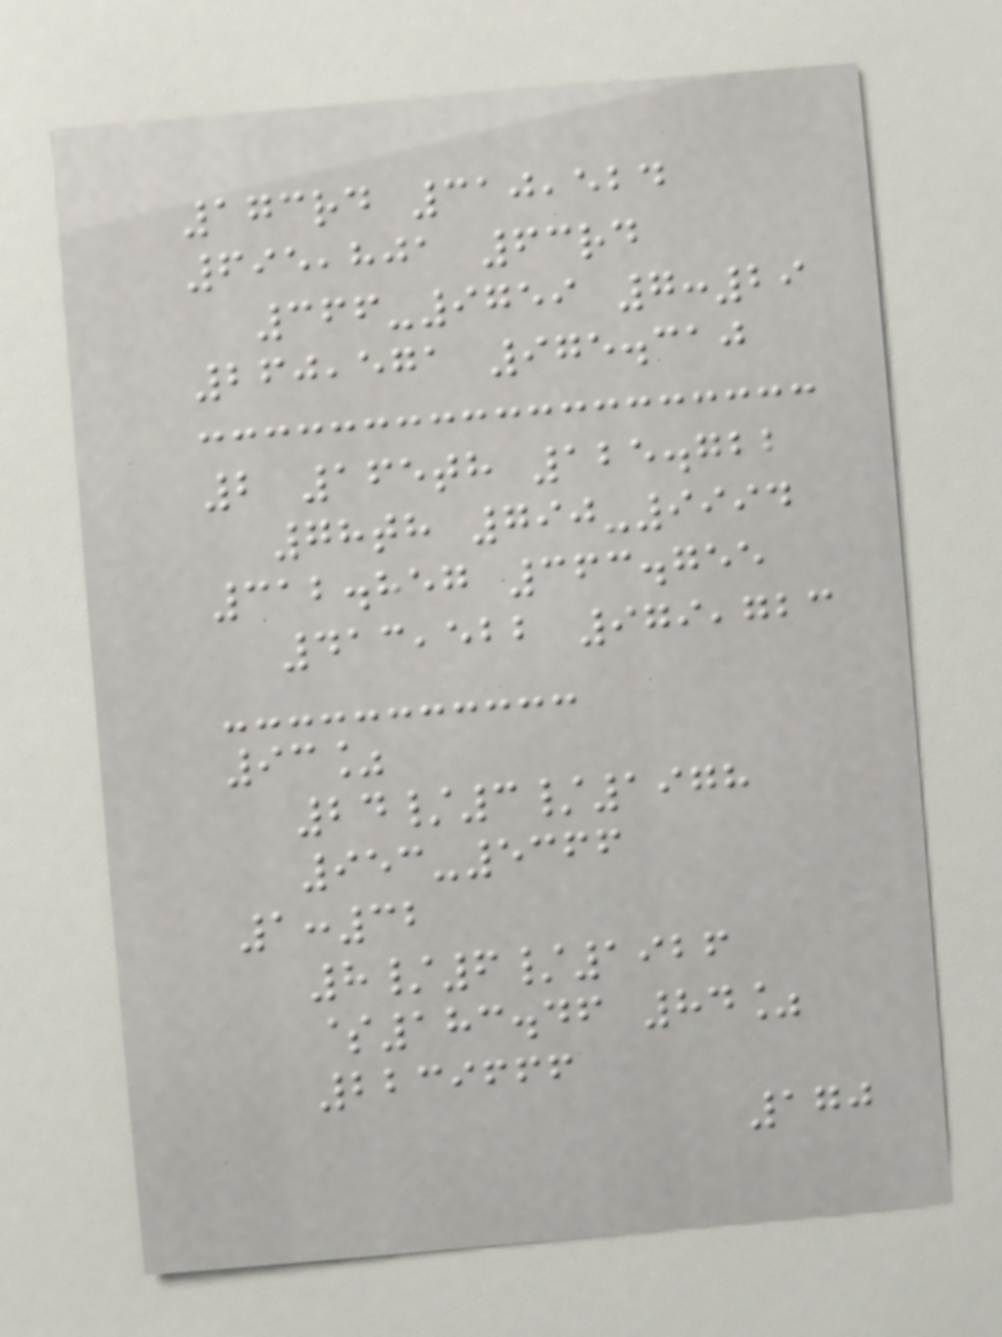173rd 310,524
695,801 63rd
366-9759 7:29
260,571 975.310
2 165th 125.722
78th 790-9994
312.857 363.755
413,522 979,723
93%
24/3/1978
953-5366
1:32
8/6/1926
$183.46 84%
2239666
170
